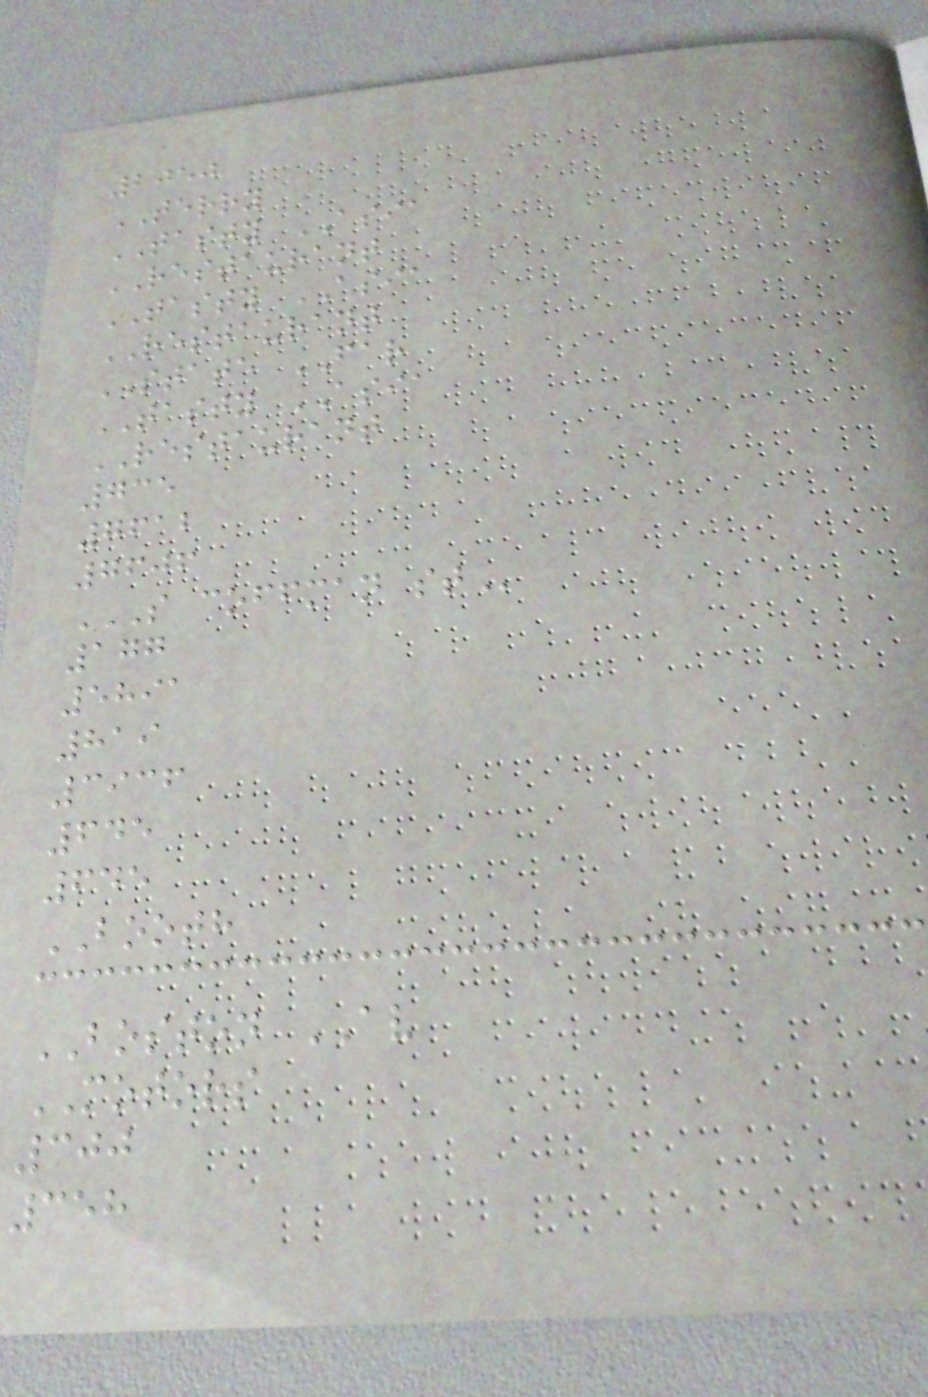2050
TERRY
TASTY ASIA
RESTAURANT
TASTY ASIA
RESTAURANT
STATE FAR
TASTY ASIA
RESTAURANT
735
7612
7606
S COFFMAN ST
177
5891
819
3936
645
645
BOOTH
BOSTON AV
MOTORS
300
358
